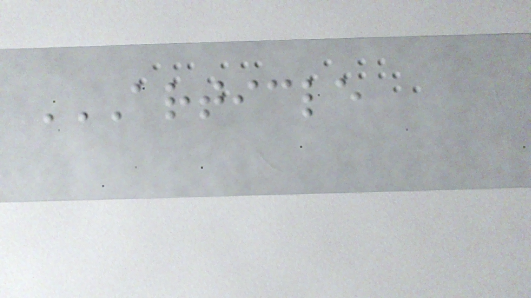ARTICLE
